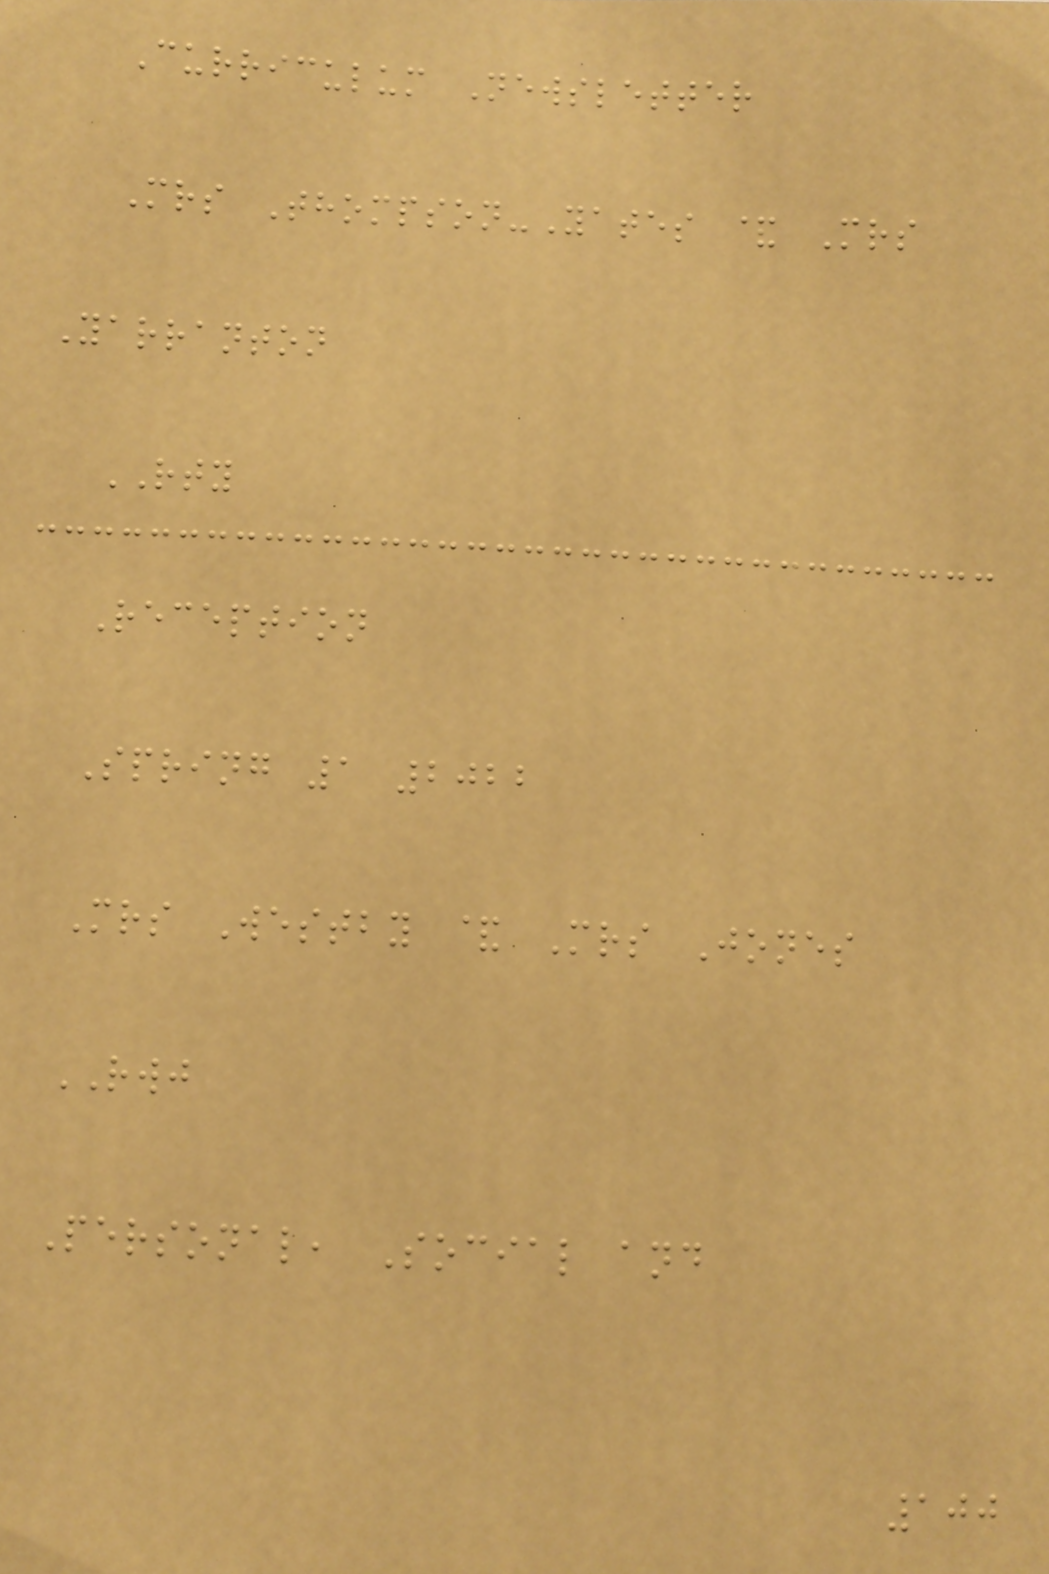Curriculum Newsletter
Mrs Thompson-Yates & Mrs
Yarranton
RTY
Reception
Spring 1 2022
Mrs Westby & Mrs Jones
RWJ
Personal, Social and
100
